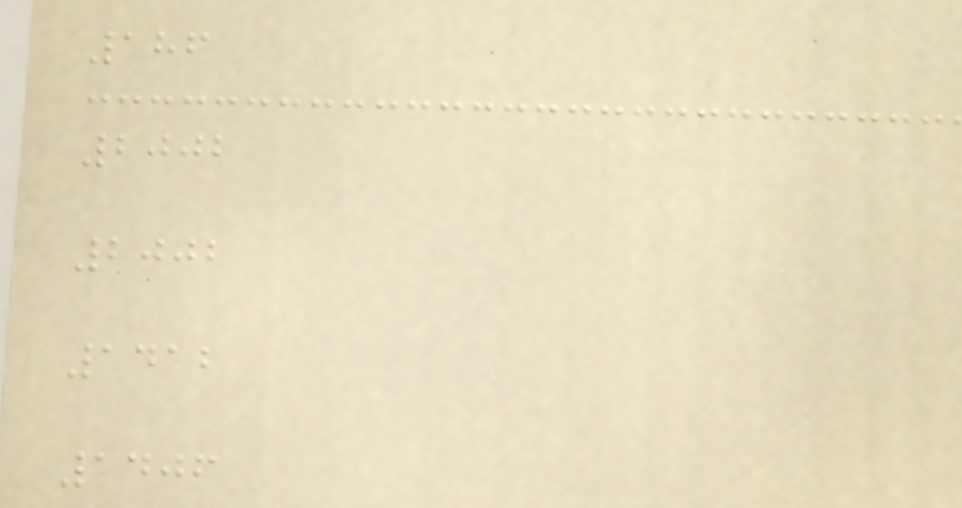186
2002
2002
1412
1406
